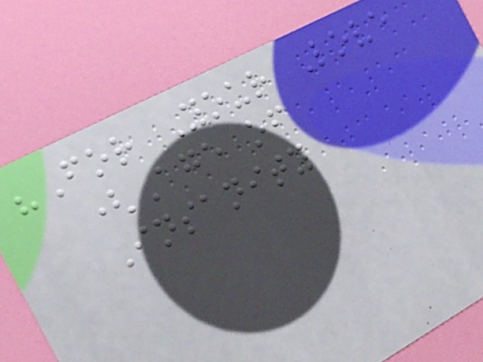"For Your Love
(Age of
Insanity
